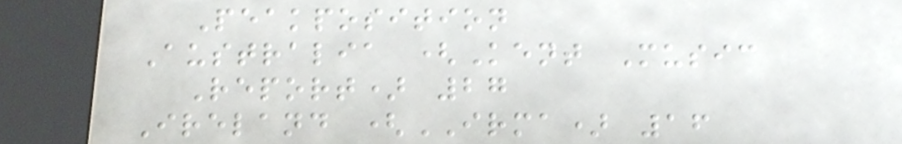Peakposition
Australia (Kent Music
Report) 27
Ireland (IRMA) 16
